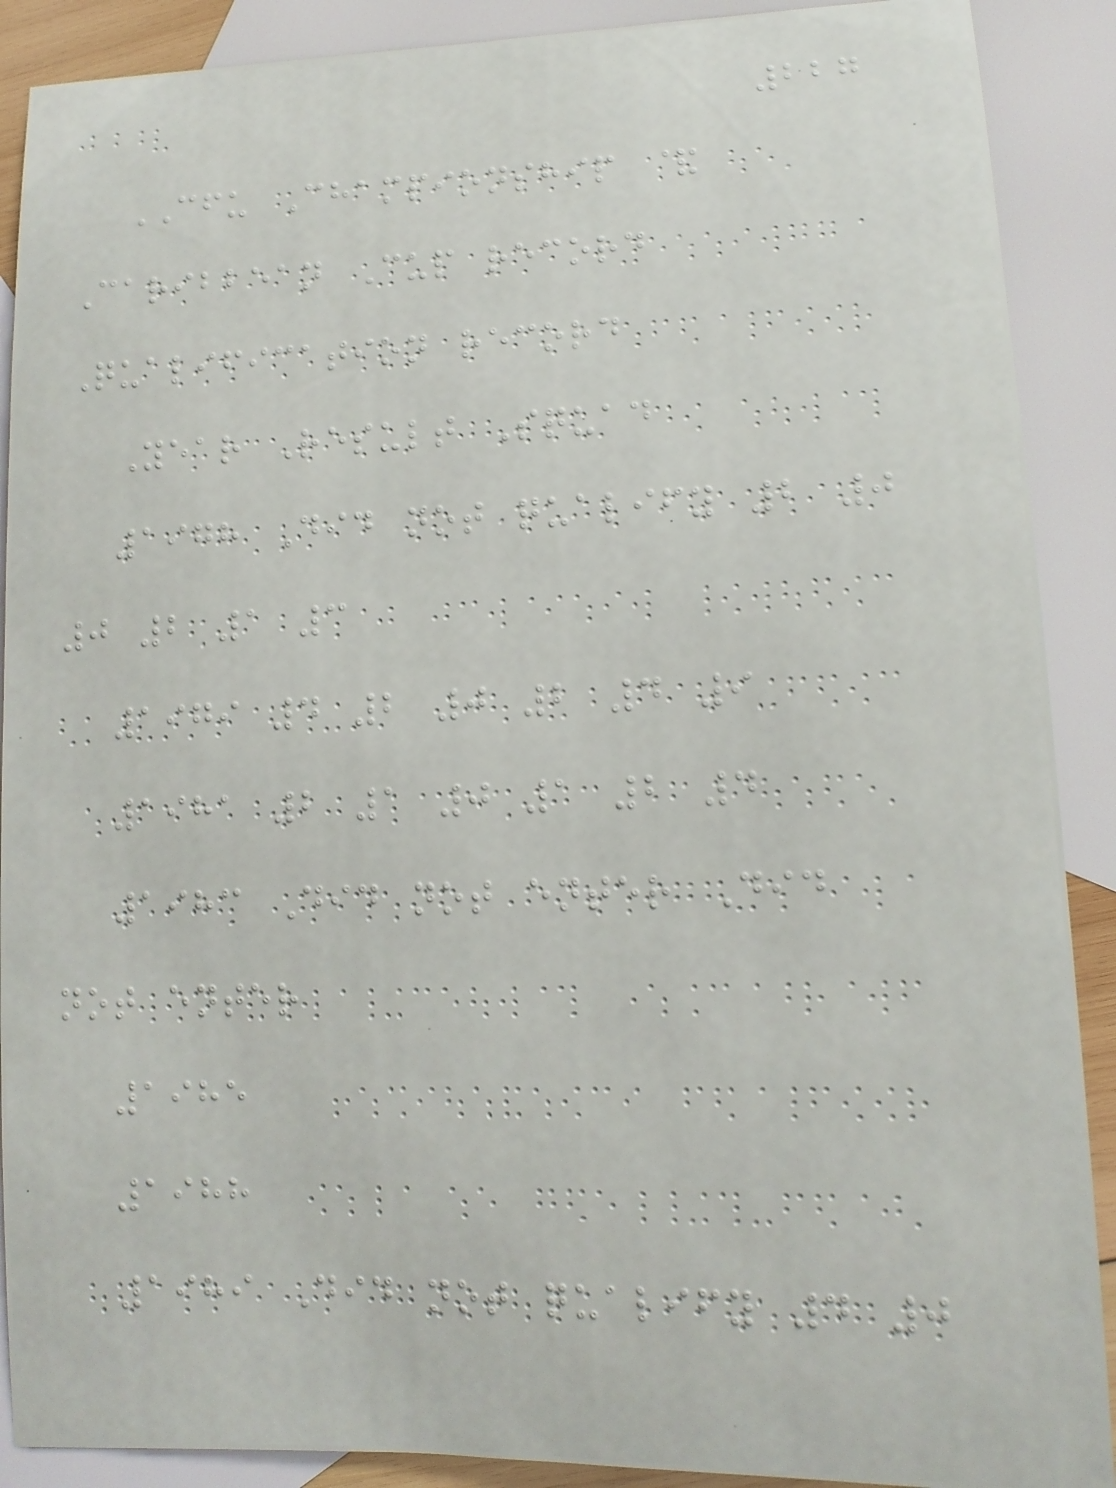227
CFU Championship &
Caribbean Cup record
Qualification record
Year Result Squad
1978 Did not qualify 2 0
0 2 1 3
1979 4 2 0 2 4 9
1981 2 1 0 1 2 4
1983 Did not enter Did
not enter
1985
1988
1989 Did not qualify 4 0
